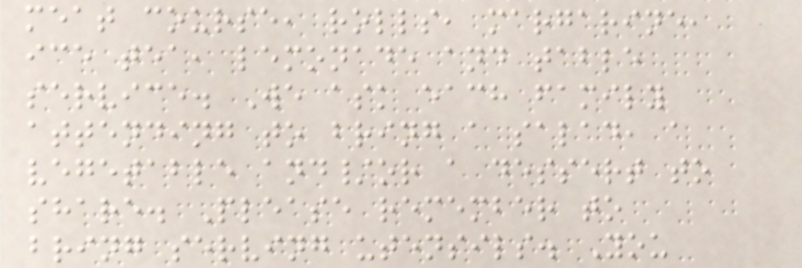meat course, rolls, margarine,
ice tea, lemonade and table
service. We ask each family
attending to bring a salad, a
vegetable and/or a dessert to
share. Please remember to
bring serving utensils. You
